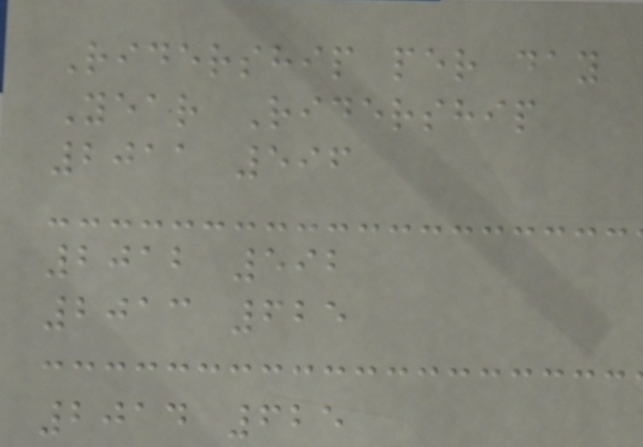Ridership per day
Year Ridership
2011 596
2012 592
2013 625
2014 625
